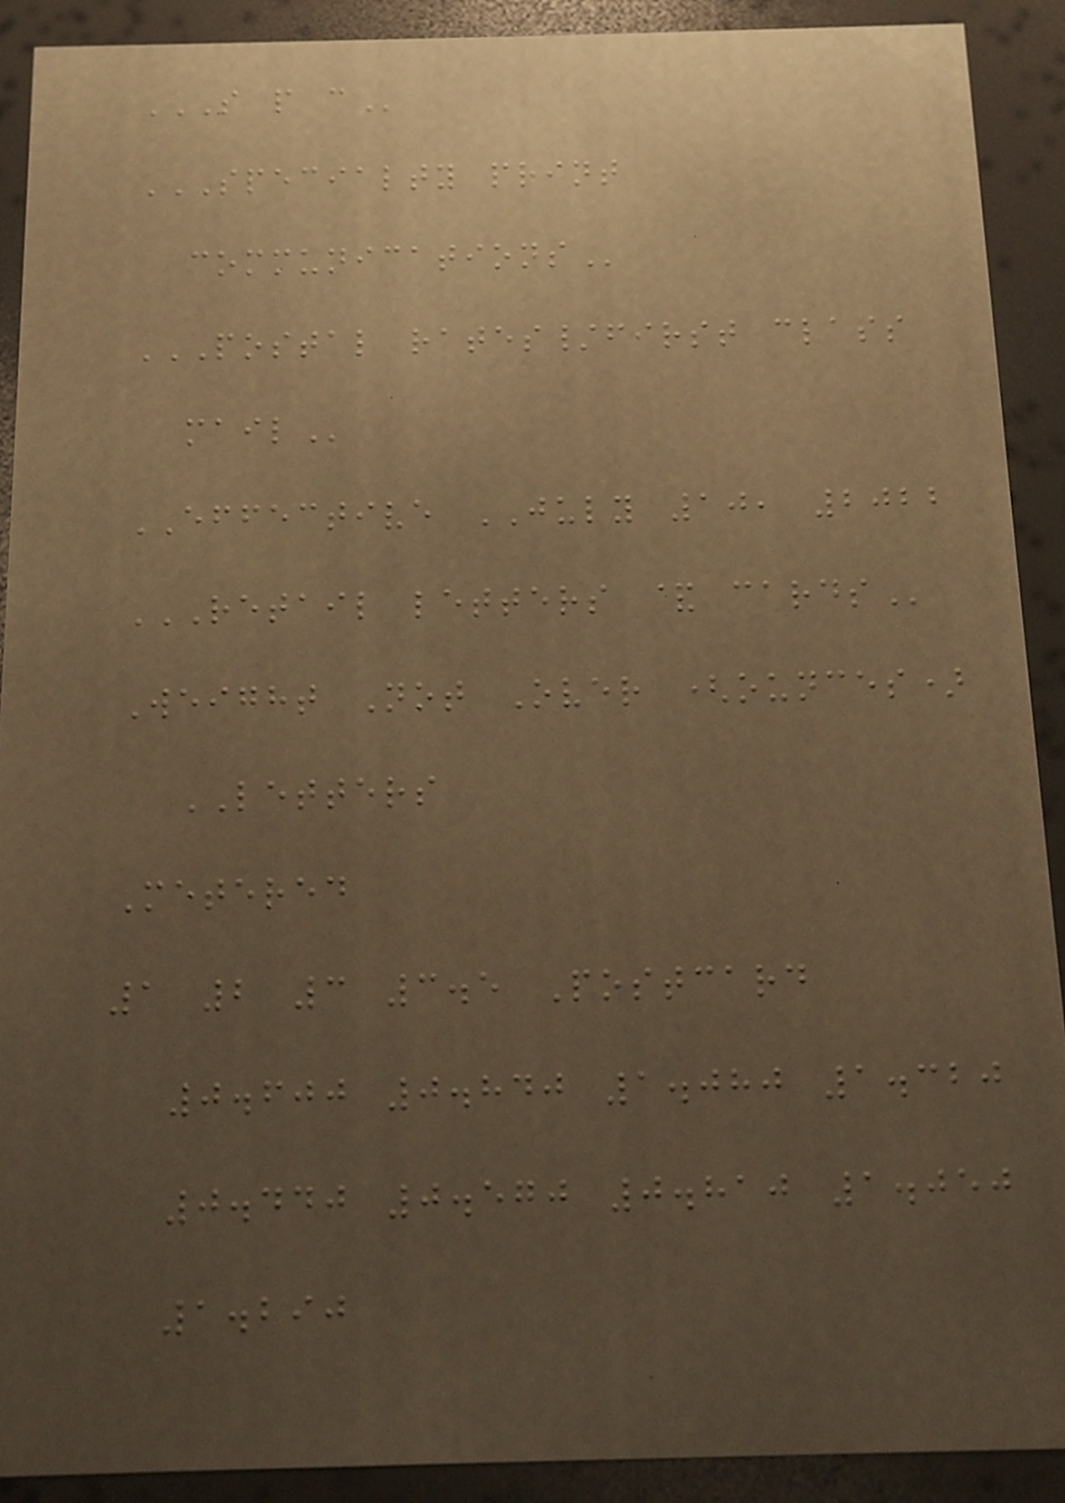S P C
SPECIALTY PRINT
COMMUNICATIONS
POSTAL RATES/FIRST CLASS
MAIL
EFFECTIVE JULY 10, 2022
RETAIL LETTERS & CARDS
Weight Not Over (ounces)
LETTERS
Metered
1 2 3 3.5 Postcard
0.600 0.840 1.080 1.320
0.440 0.570 0.810 1.050
1.290
